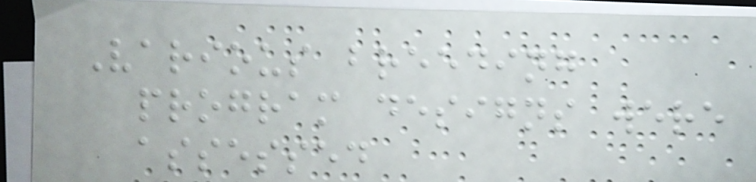Various breeding
program designs were
assessed
